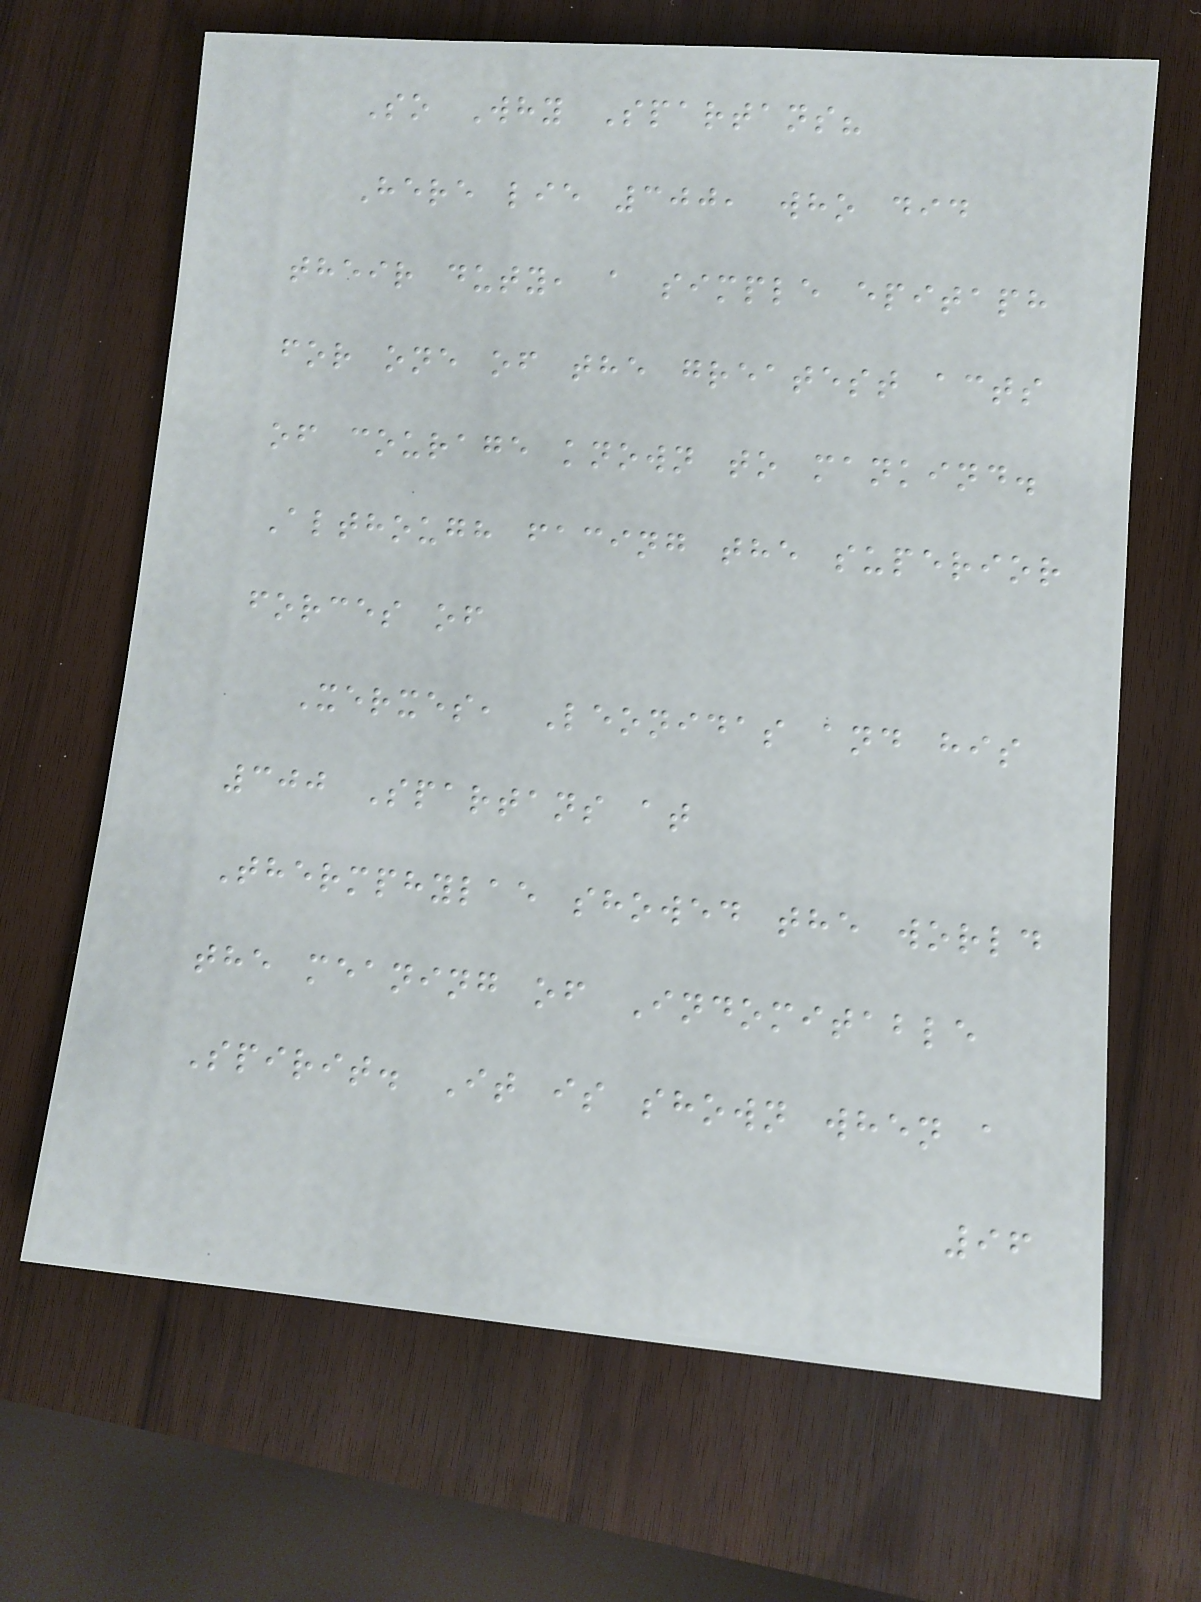So Why Spartans?
Here lie 300, who did
their duty, a simple epitaph
for one of the greatest acts
of courage known to mankind.
Although facing the superior
forces of
Xerxes, Leonidas and his
300 Spartans at
Thermphylae showed the world
the meaning of Indomitable
Spirit. It is shown when a
96
